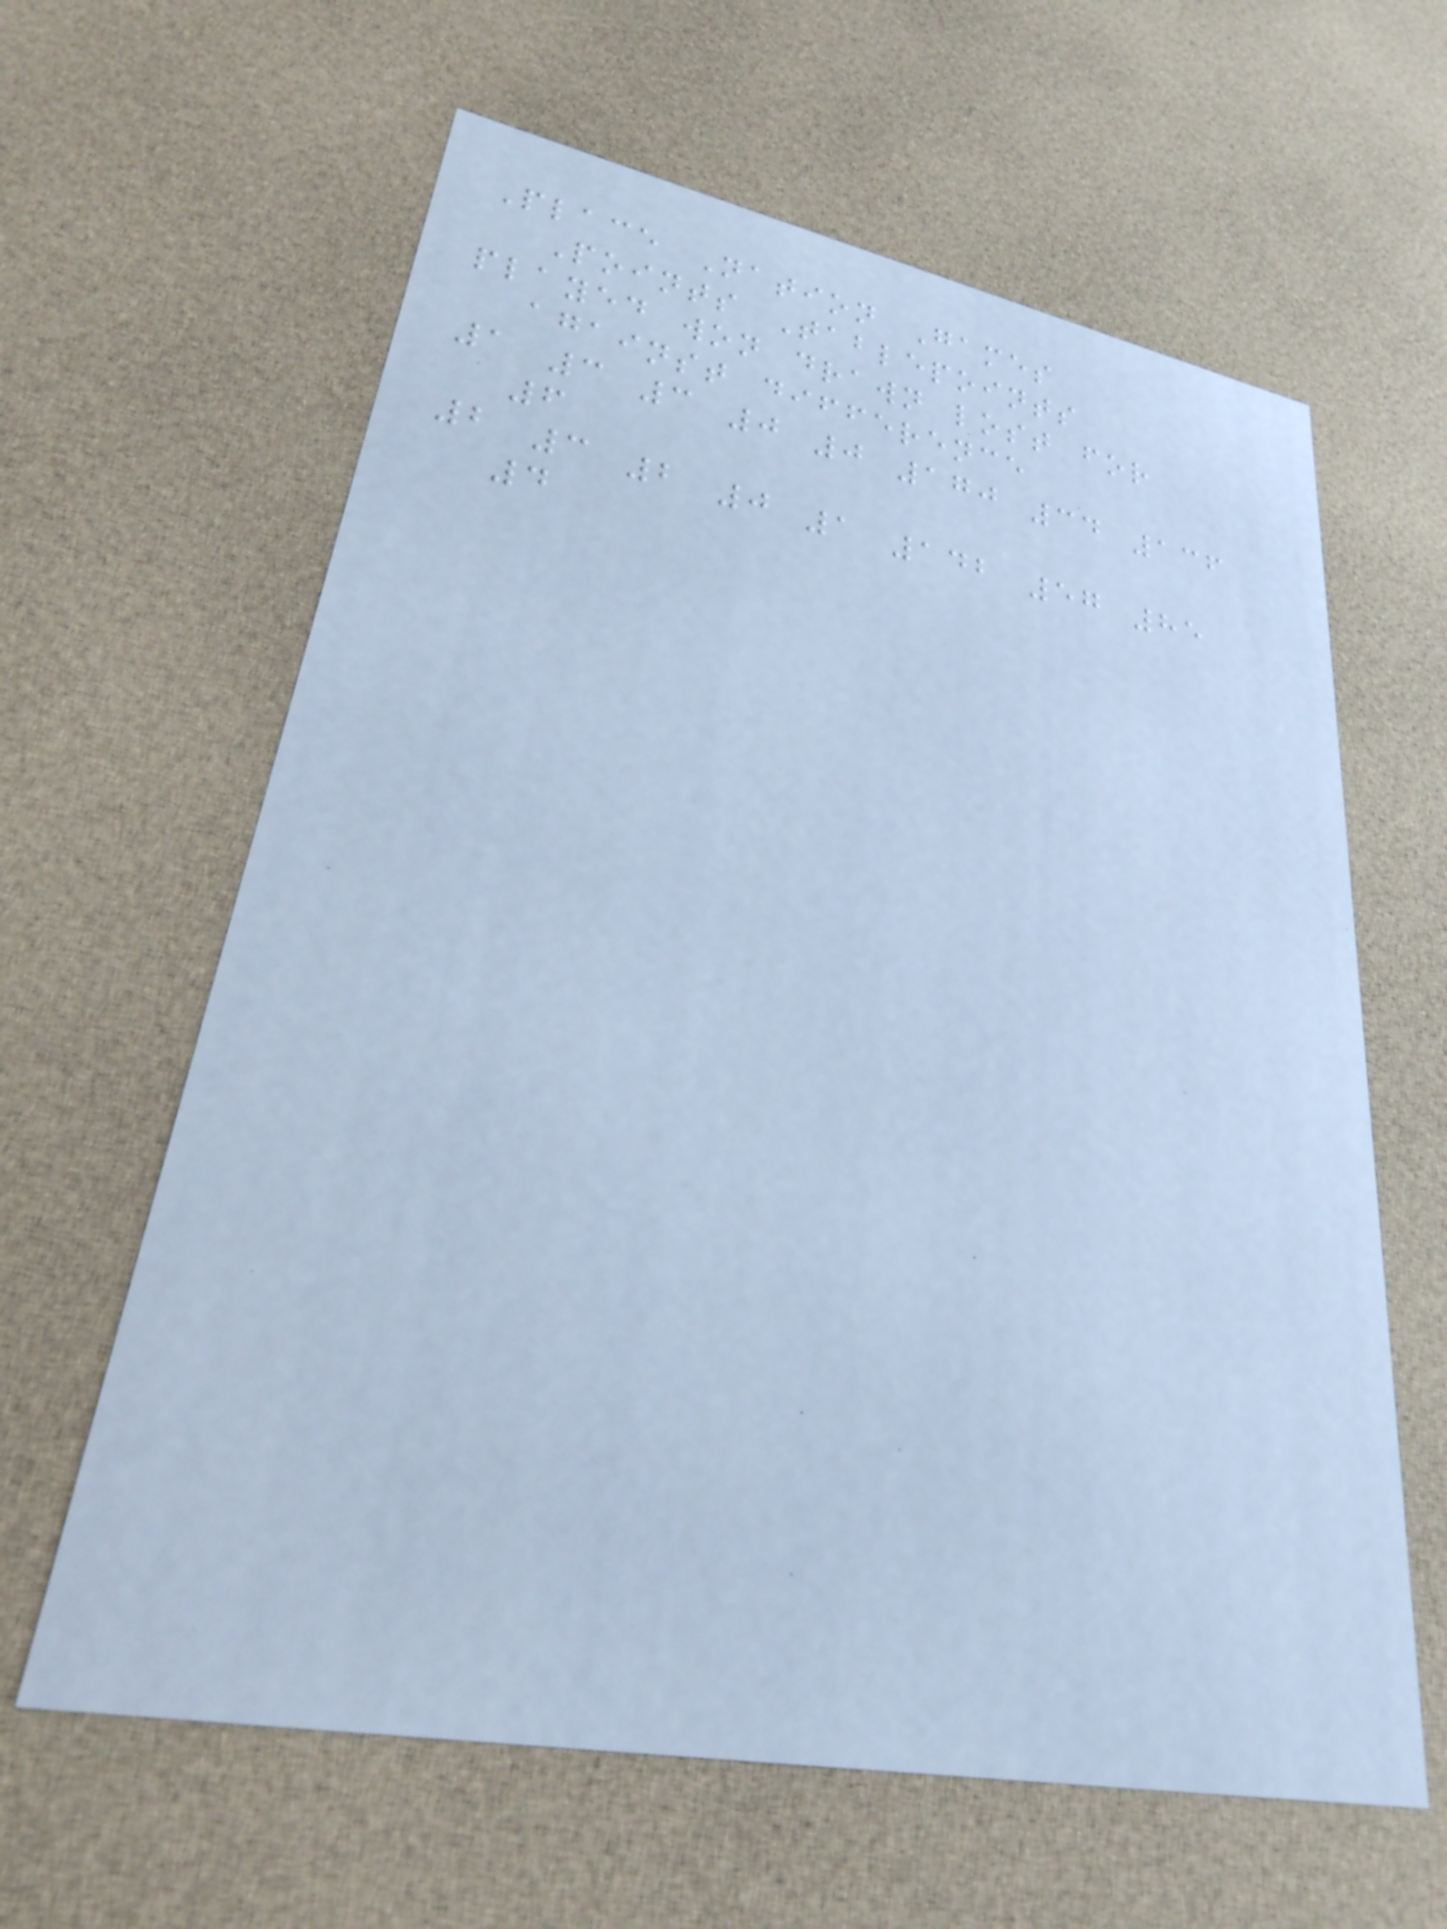Place Nation Games
Points Tablepoints
played won drawn lost for
against difference
1 3 3 0 0 170 34 136
6
2 3 2 0 1 142 57 85
4
